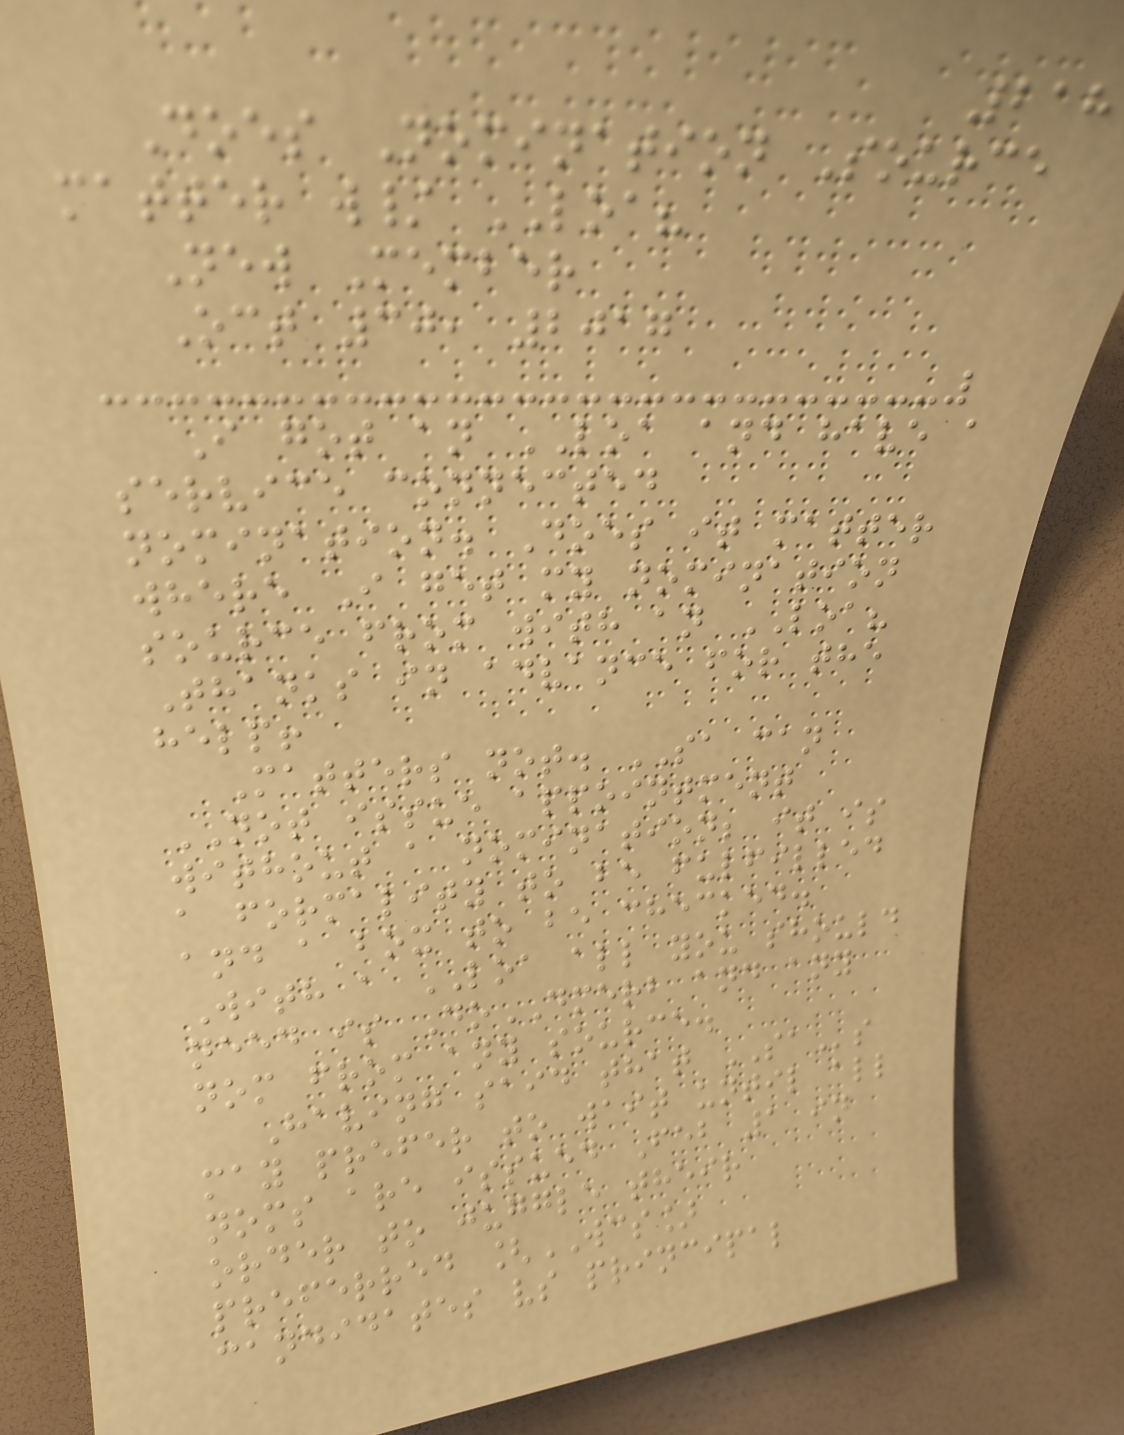218
Does Nomination Source
matter w/ LOA?
New Member
Oct 30, 2017
I got an LOA and have a
service connected
nomination. Does it matter
where I get my nomination
source from with an LOA?
Thanks in advance for the
help!
Matters not. SA can
NOT issue appointment
without a nomination; it is
a formality to be fulfilled
and a box to be checked.
With a LOA all you should
need is DoDMERB and any
nom from any source.
Having said that SAs
may prefer to wait until all
noms are issued Feb 1 in
order to juggle their
preferred [WCS]
candidates vs principal
